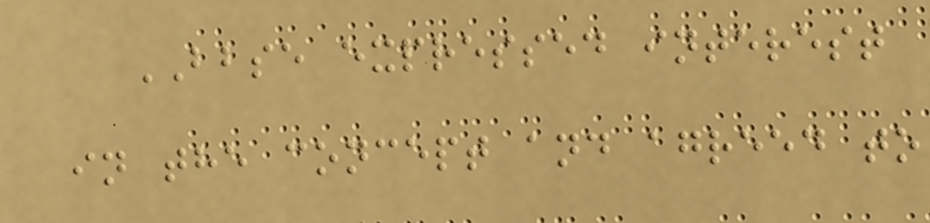BBSE expressed interest
in the concept and agreed to
